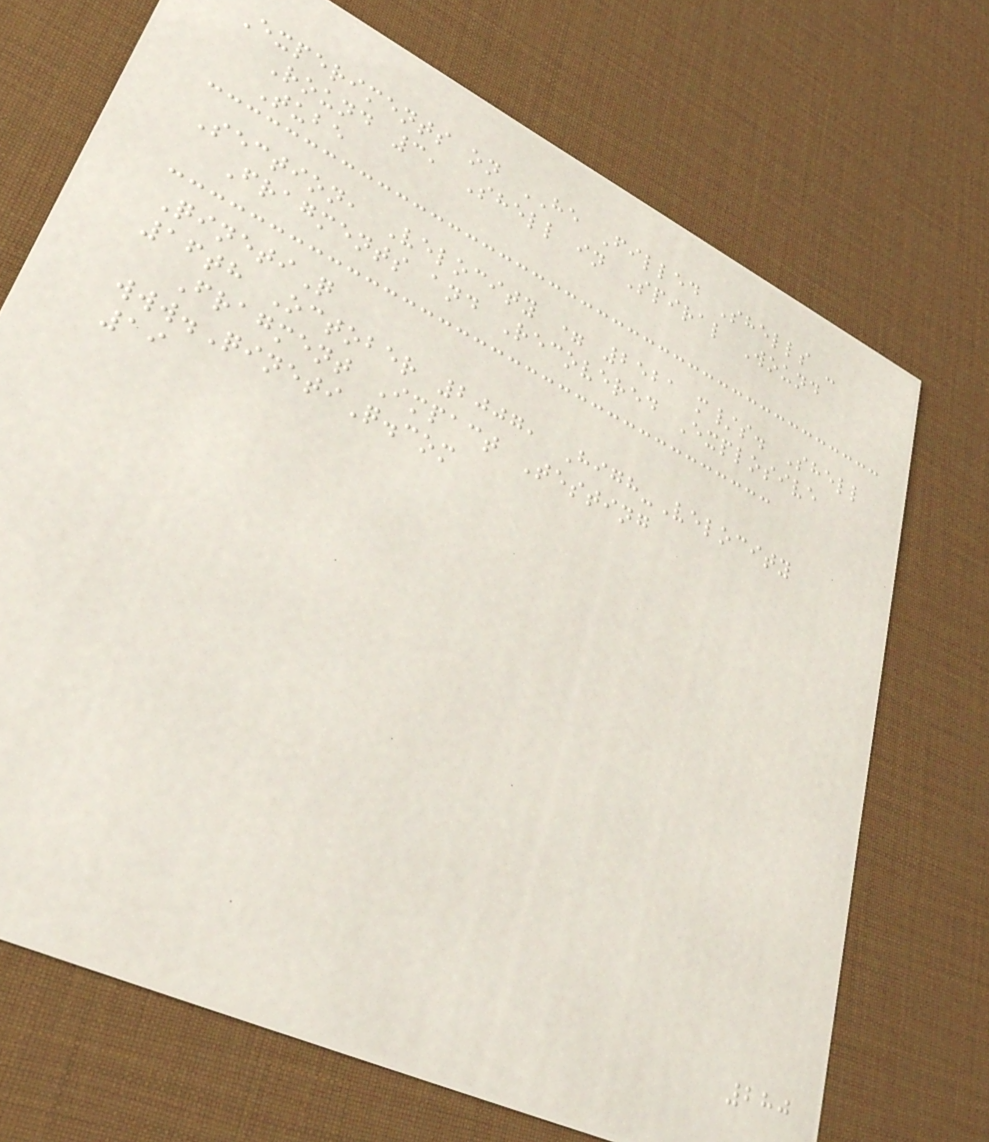Experiments on HE Filled Shells -
Round 3, Shell in Spiral Wound
Tube
Section, Velocity = 2521 m/s. Shell
Fragments and Recovered Explosive
QinetiQ
16th October 2007, High-Velocity
Fragment Impact Testing
www.QinetiQ.com
19
280
